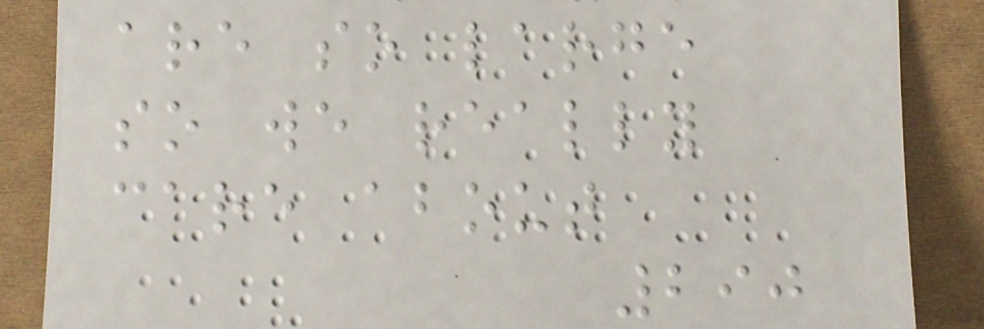are so large
so we really
care about
290
